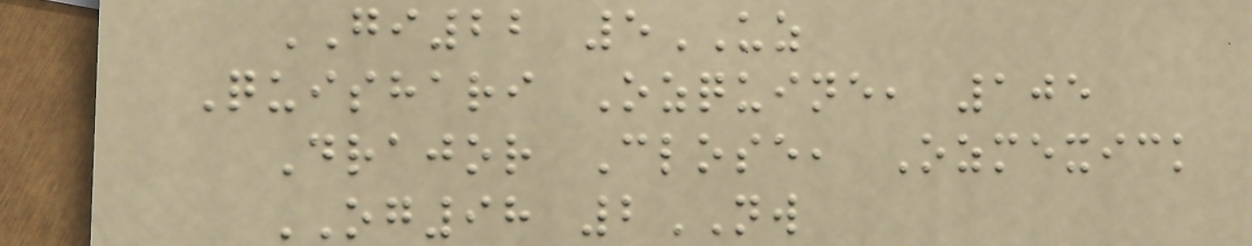GI22 5UZ
Quishari Ozquine, 105
Drajor Close, Ozmexick
OG98 2NW
